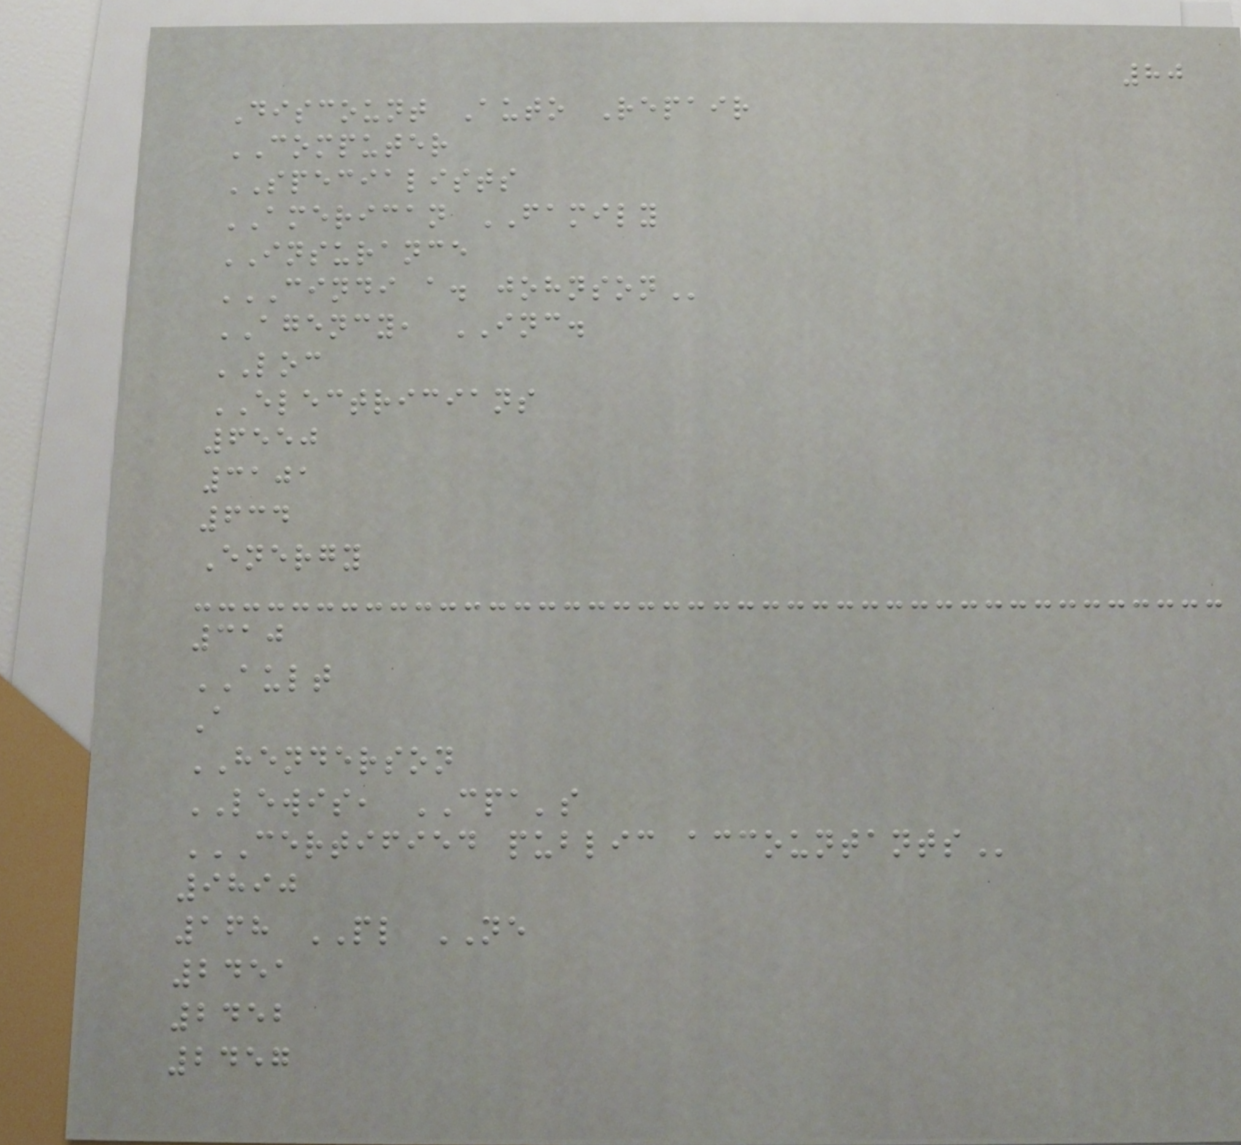80
Discount Auto Repair
COMPUTER
SPECIALISTS
AMERICAN FAMILY
INSURANCE
CINDI A. JOHNSON
AGENCY, INC.
LOC
ELECTRICIANS
6550
3101
634
Energy
310
AULT
A
HENDERSON
LEWIS, CPA's
CERTIFIED PUBLIC ACCOUNTANTS
9890
168 PL NE
2451
2452
2457
